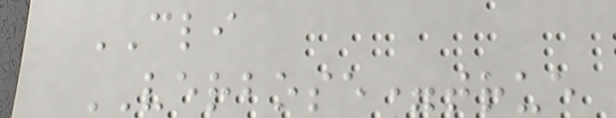CLI
VERBOSE=true
